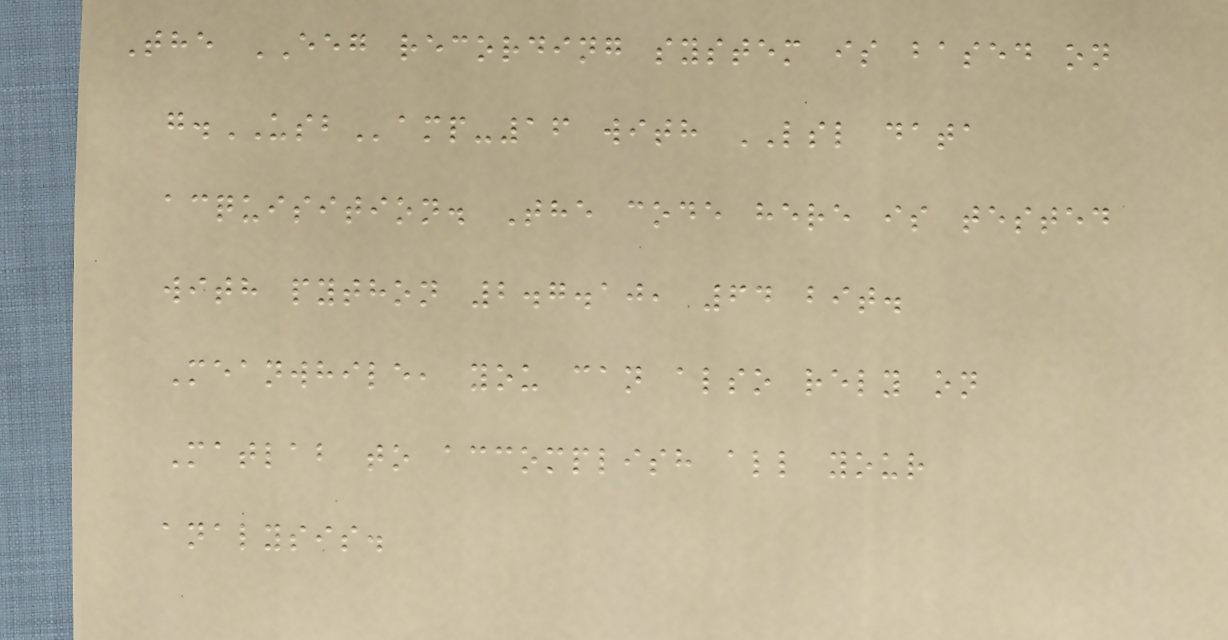The EEG recording system is based on
g.USBamp-16 with LSL data
acquisition. The code here is tested
with python 2.7.10, 64 bit.
Meanwhile, you can also rely on
Matlab to accomplish all your
analysis.
